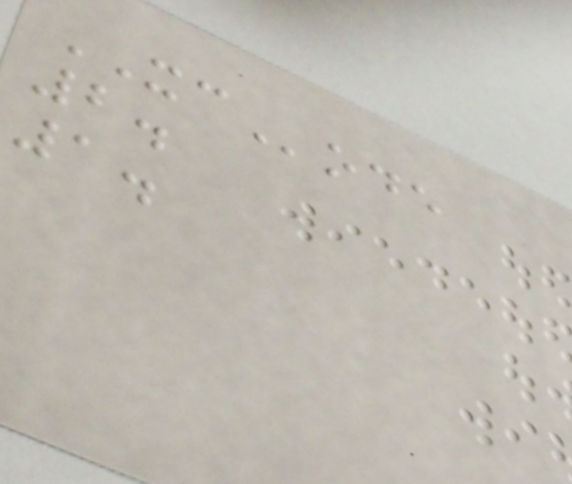XCode
2.
1.
